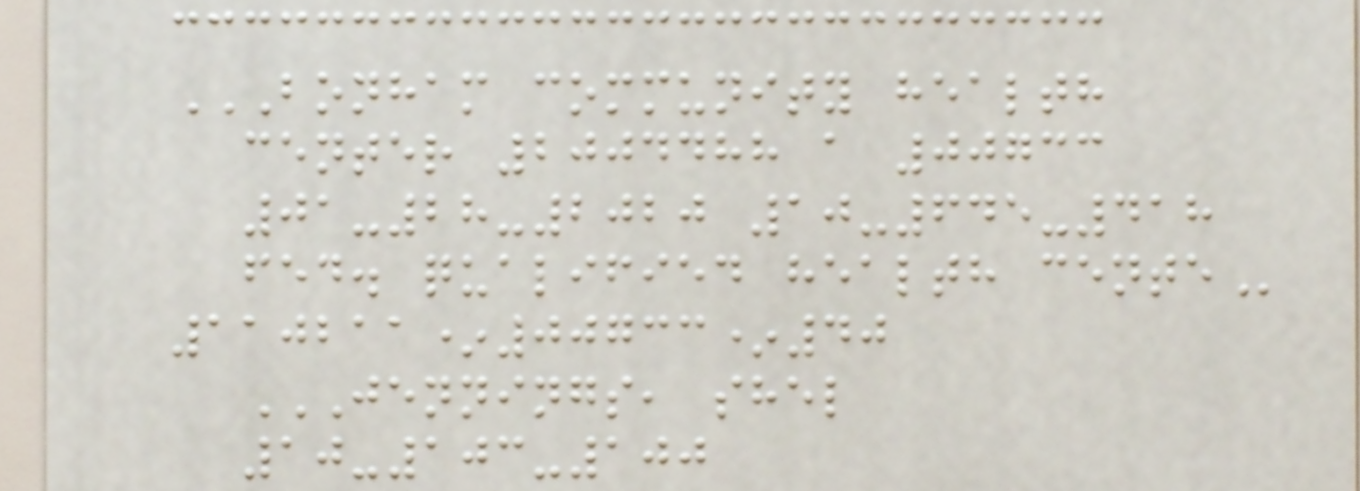BONHAM COMMUNITY HEALTH
CENTER 2004488 A 00733
01-28-2020 10-645-418
FED. QUALIFIED HEALTH CENTE
110211*00733*40
JENNINGS, SHEL
10-103-100
